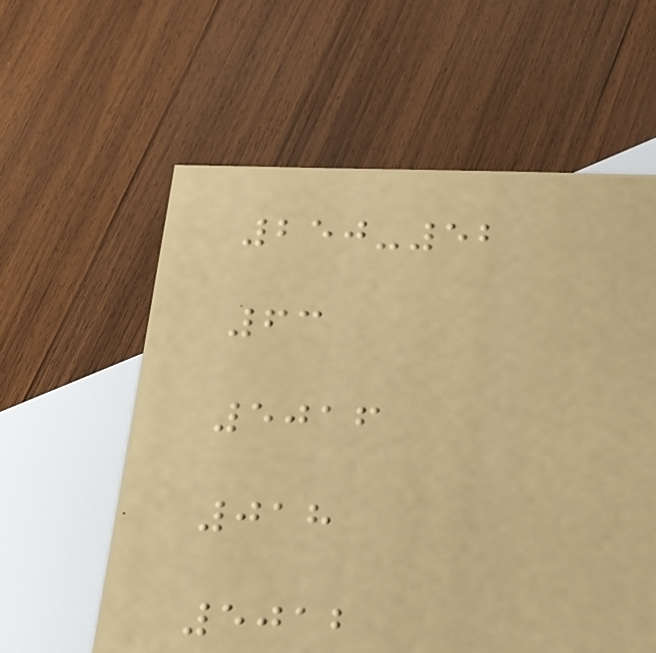250-52
63
5016
018
5012
